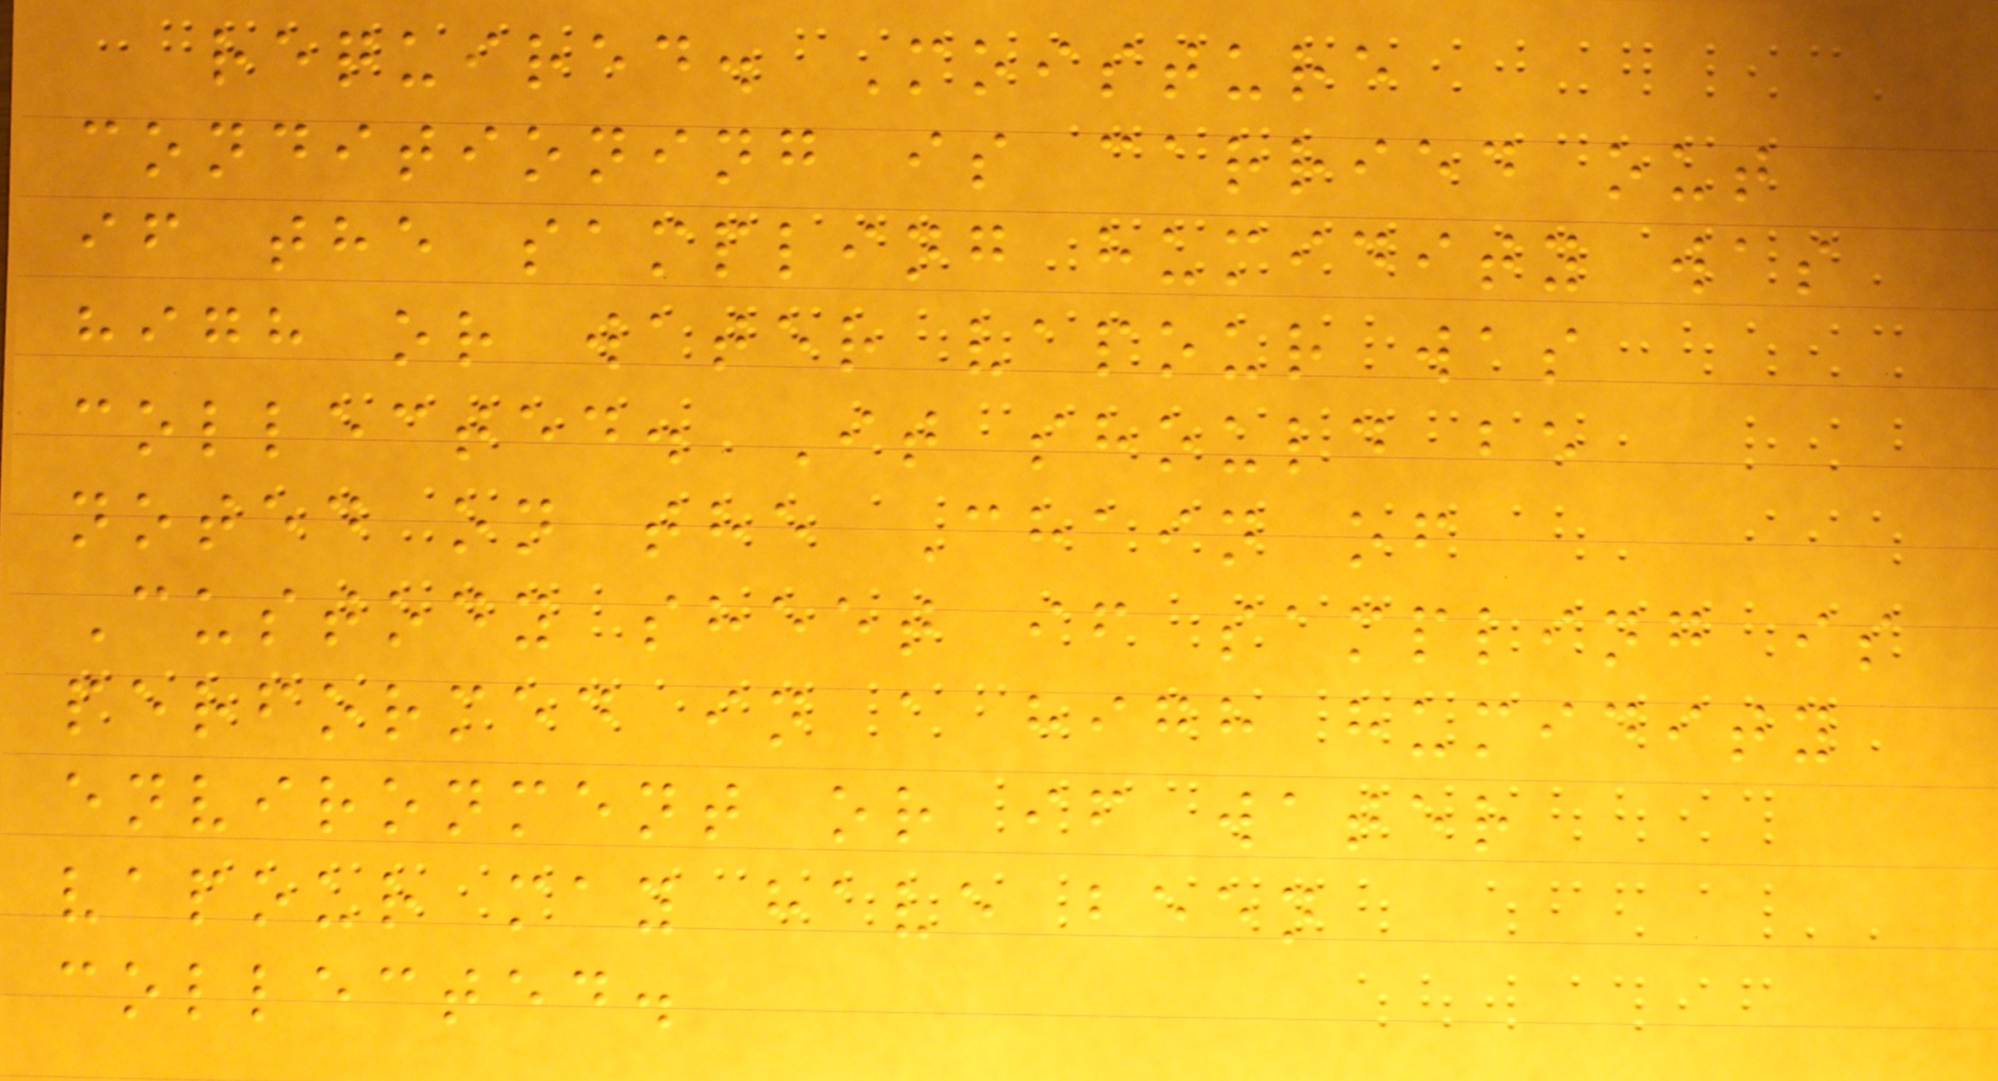required. Moisture
conditioning is carried out
if the sampling humidity was
high or water vapour was
collected. It should be
noted on the Chain of
Custody sheet if sampling is
performed in a high humidity
environment or if water
vapour may have been
collected.
